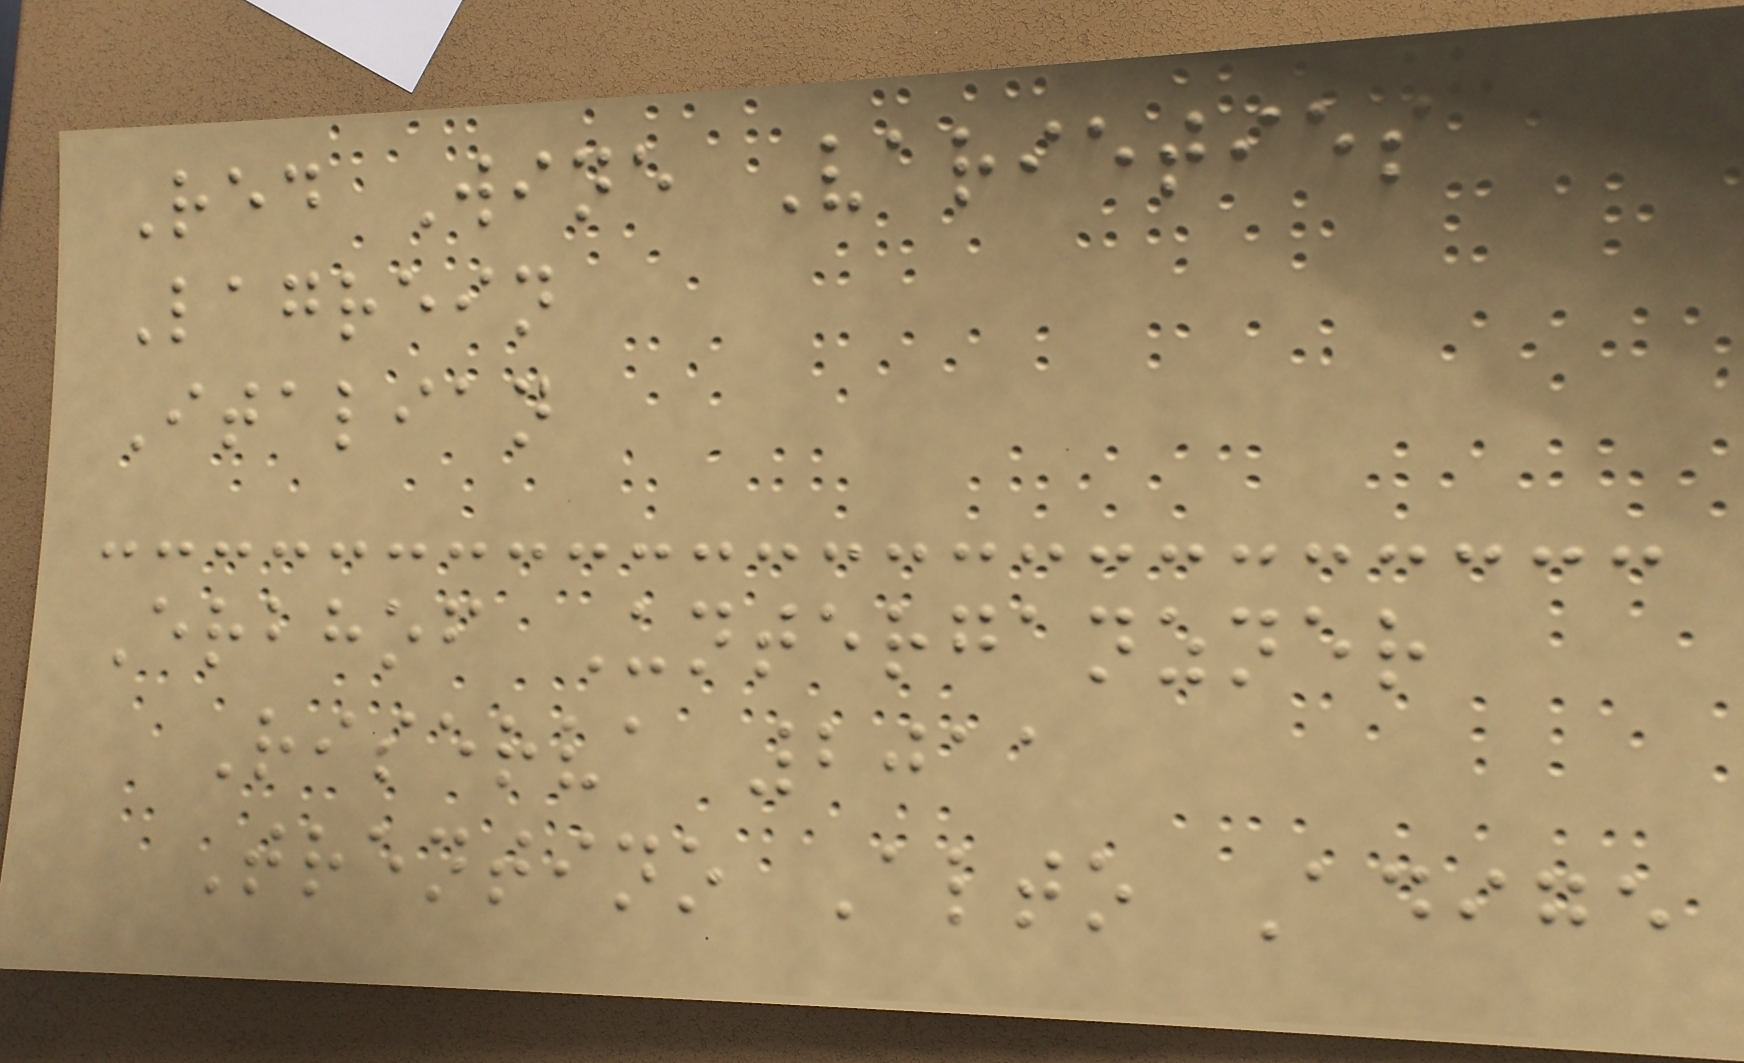Red Wine Varieties
Lagrein
Italian
Erbhof Unterganzner
Riserva 2011
Trentino Alto Adige
